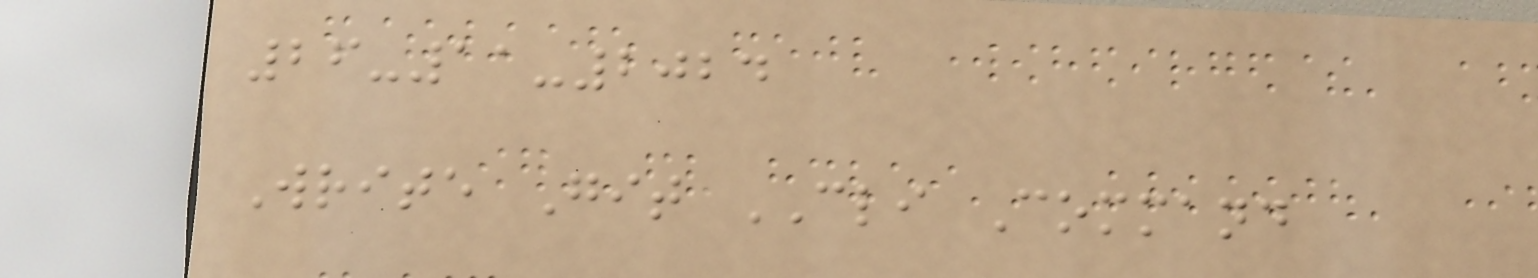26-11-2024
Write Git CLI Command
